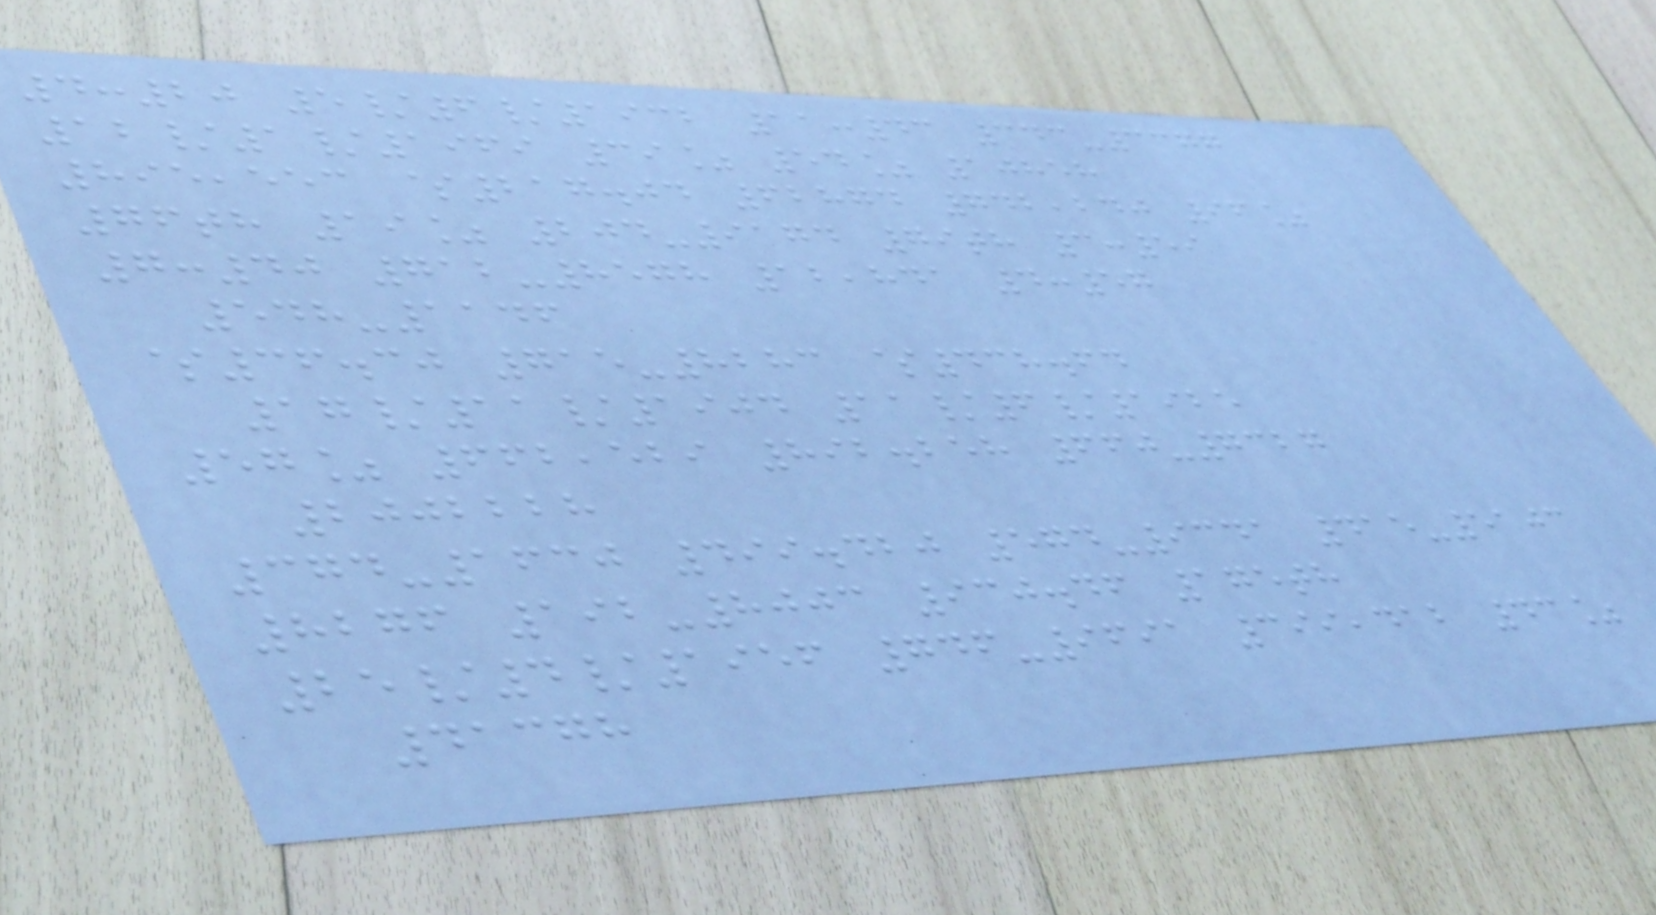4:20 5/6/1932 11:43 343-3377
12/1/1969 39% 54% 10858
895,553 $217.04 62874 742,240 96%
76th 19% 204-9174 79th 3:59
7:40 712-8578 12,841 4:57
548-1146
$36.30 715-8283 $438.64
17/11/1904 11/6/1925
57% 662,529 892.258 660-7327
2002228
374-1630 499.420 574-9341 415-5103
8276 192-8003 930.46 175th
25/4/1956 746-9691 399,412 43%
41378
